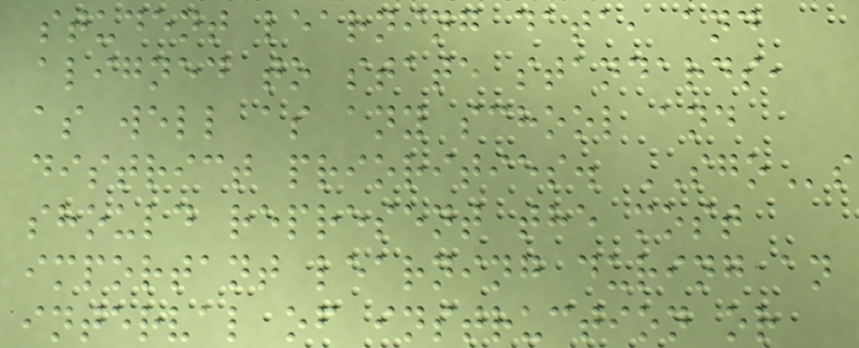student learning data, and
aligned to state standards,
as well as any school and
district priorities. SGOs
should represent the most
important learning during an
interval of instruction or
